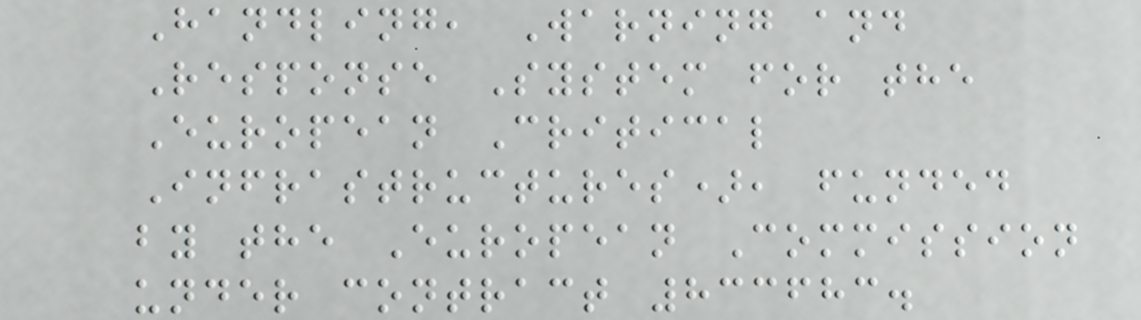Handling, Warning and
Response System for the
European Critical
Infrastructures), funded
by the European Commission
under contract 833683.
